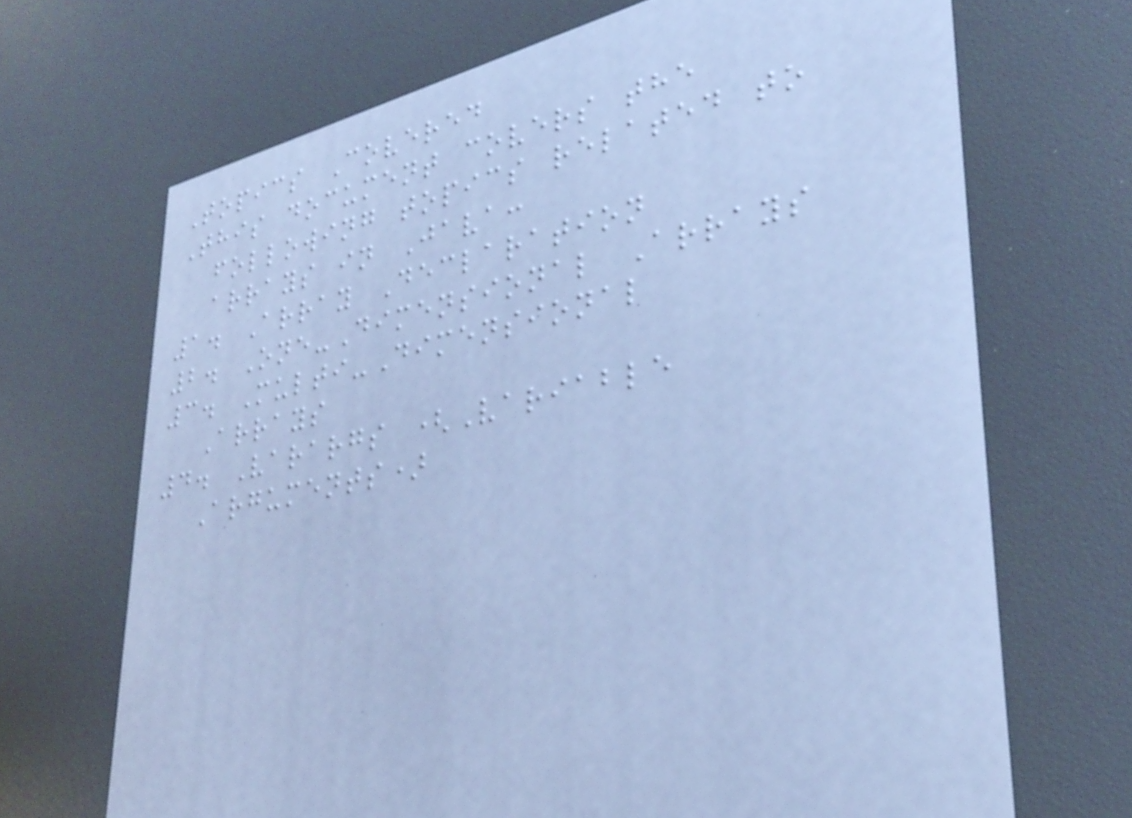Topics Covered
This document covers the
following topics related to
arrays in Java:
1. Array Declaration
2. One-Dimensional Arrays
3. Multi-Dimensional
Arrays
4. Varargs (Variable
Arguments)
